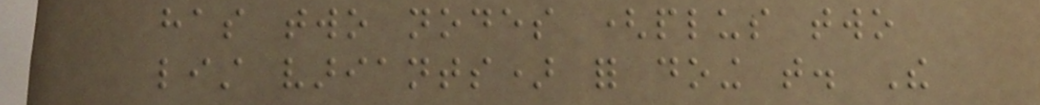has two nodes (plus two
list variants) for doing that. The
